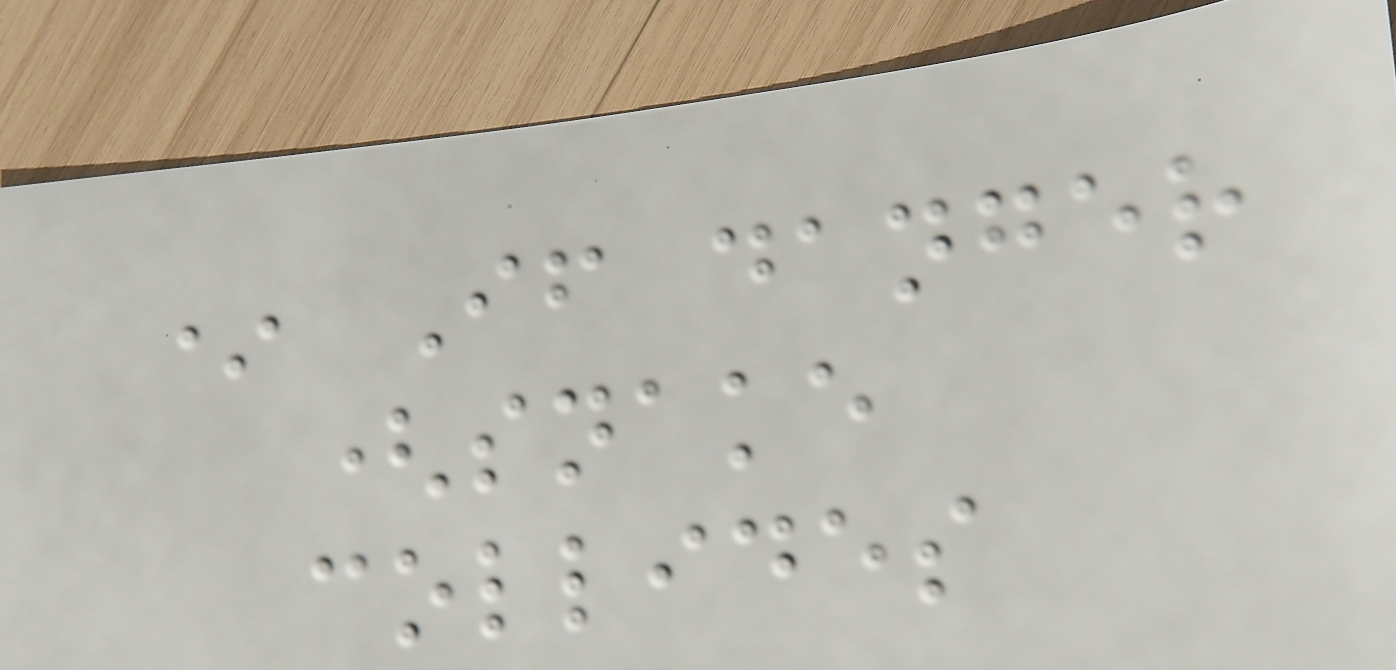* If danger
(snake
collides
